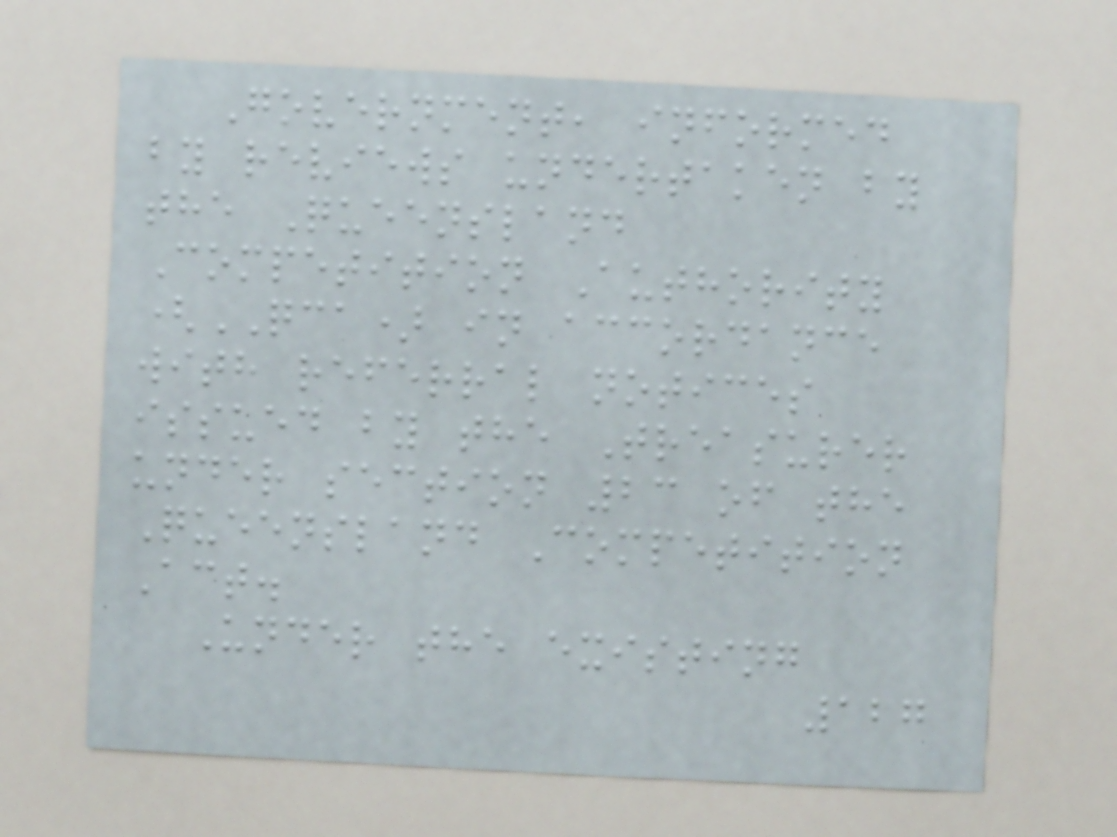Government, informed
by reviews undertaken by
the Queensland
Competition Authority
(QCA) in accordance
with referral notices
issued by the Treasurer
under section 23 of the
Queensland Competition
Act.
Under the existing
127
